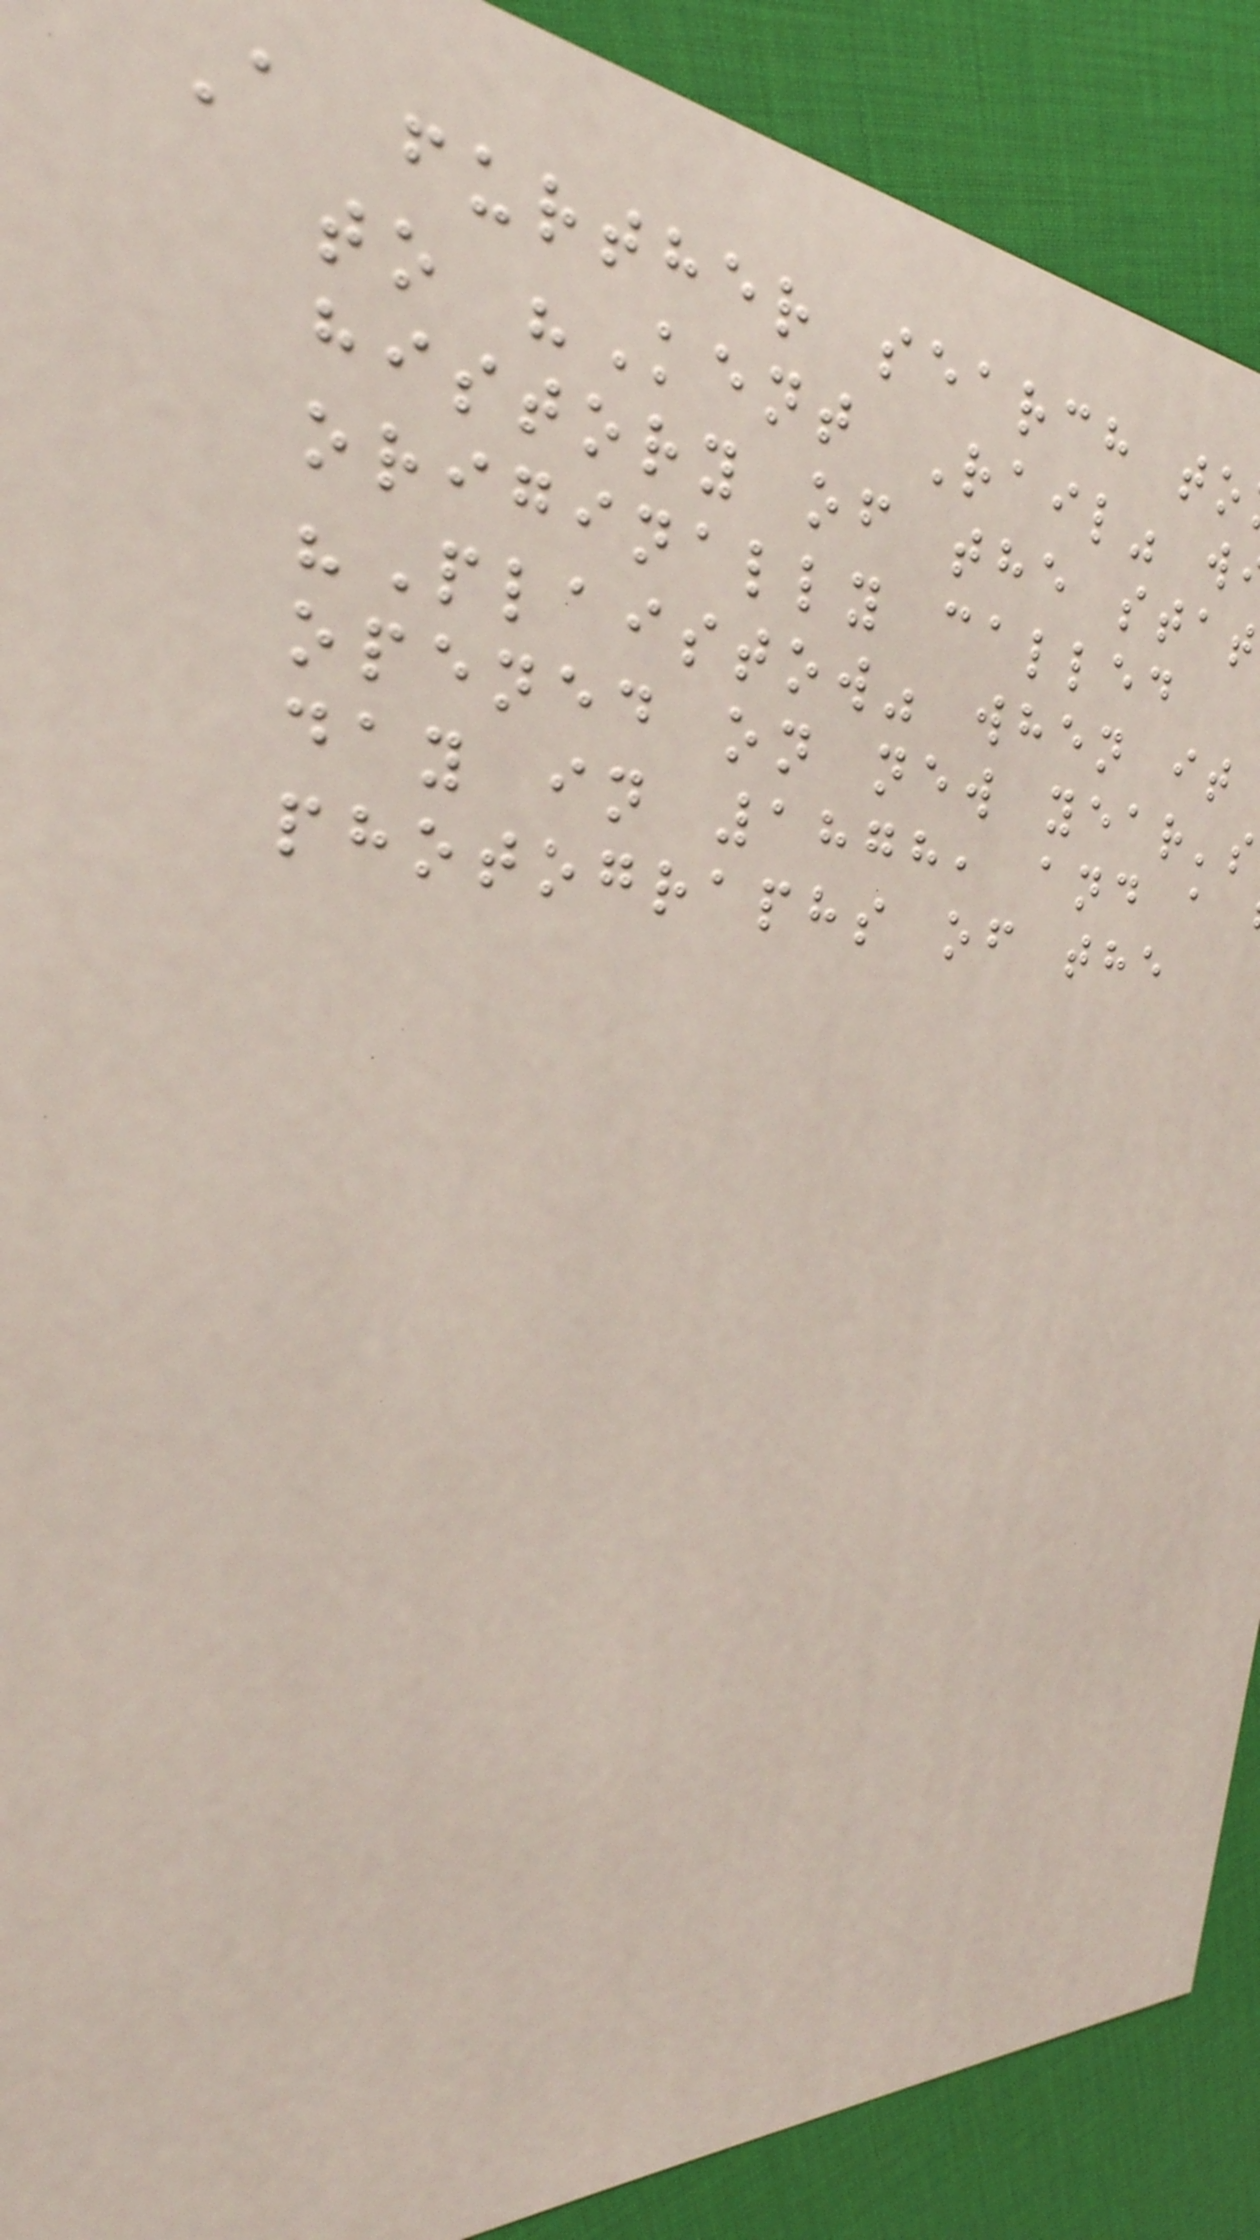A further search to
to "Kent Rail" w
history of the stat
originally called
"Plaistow" when it
opened on new year's
day in 1878, and a
photographs of the
